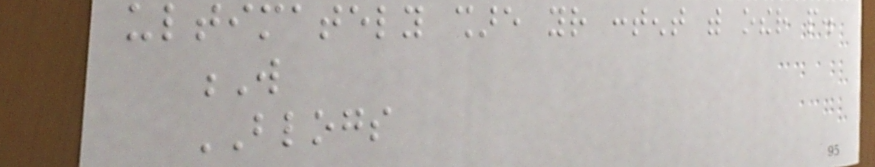ultimately share your content with other people.
W
BLOGS
